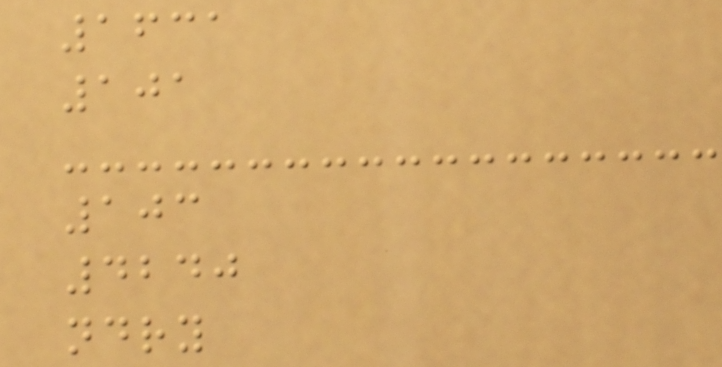1631
101
103
4240
ndry
